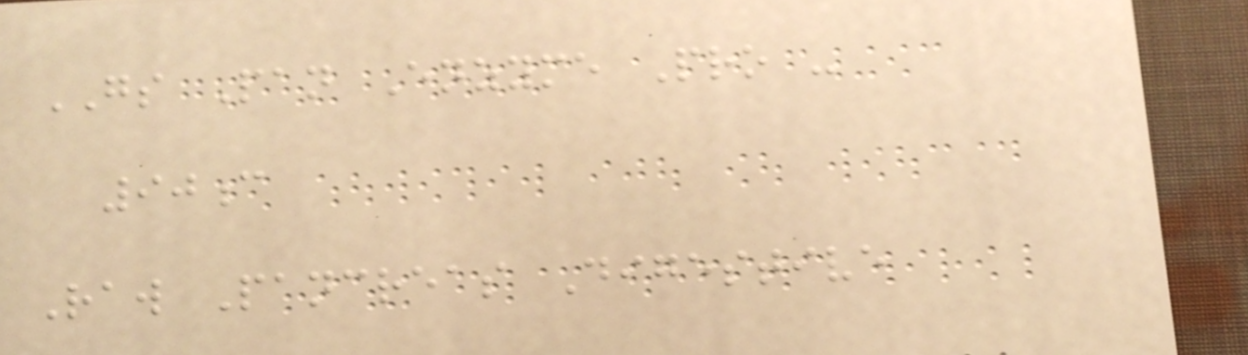GS Pan Enzyme Pro -
90c
Raw Pancreas Digestive
